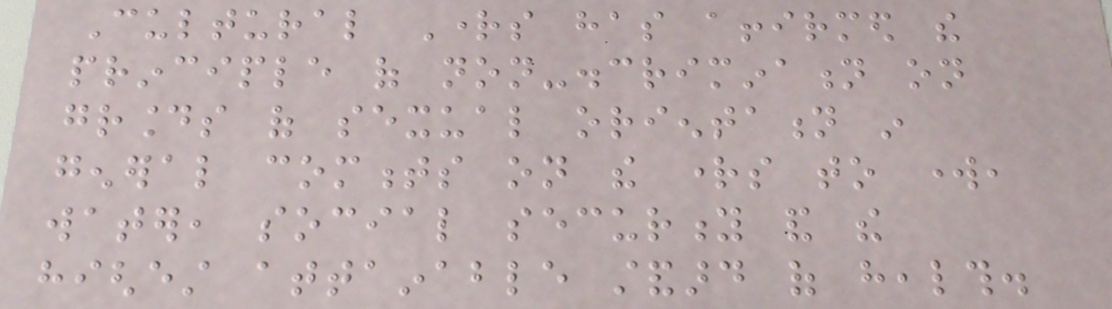Cultural Rights has affirmed the
principle of non-discrimination on
grounds of sexual orientation in
general comments on the rights to work,
water, social security and the
highest attainable standard of health.
